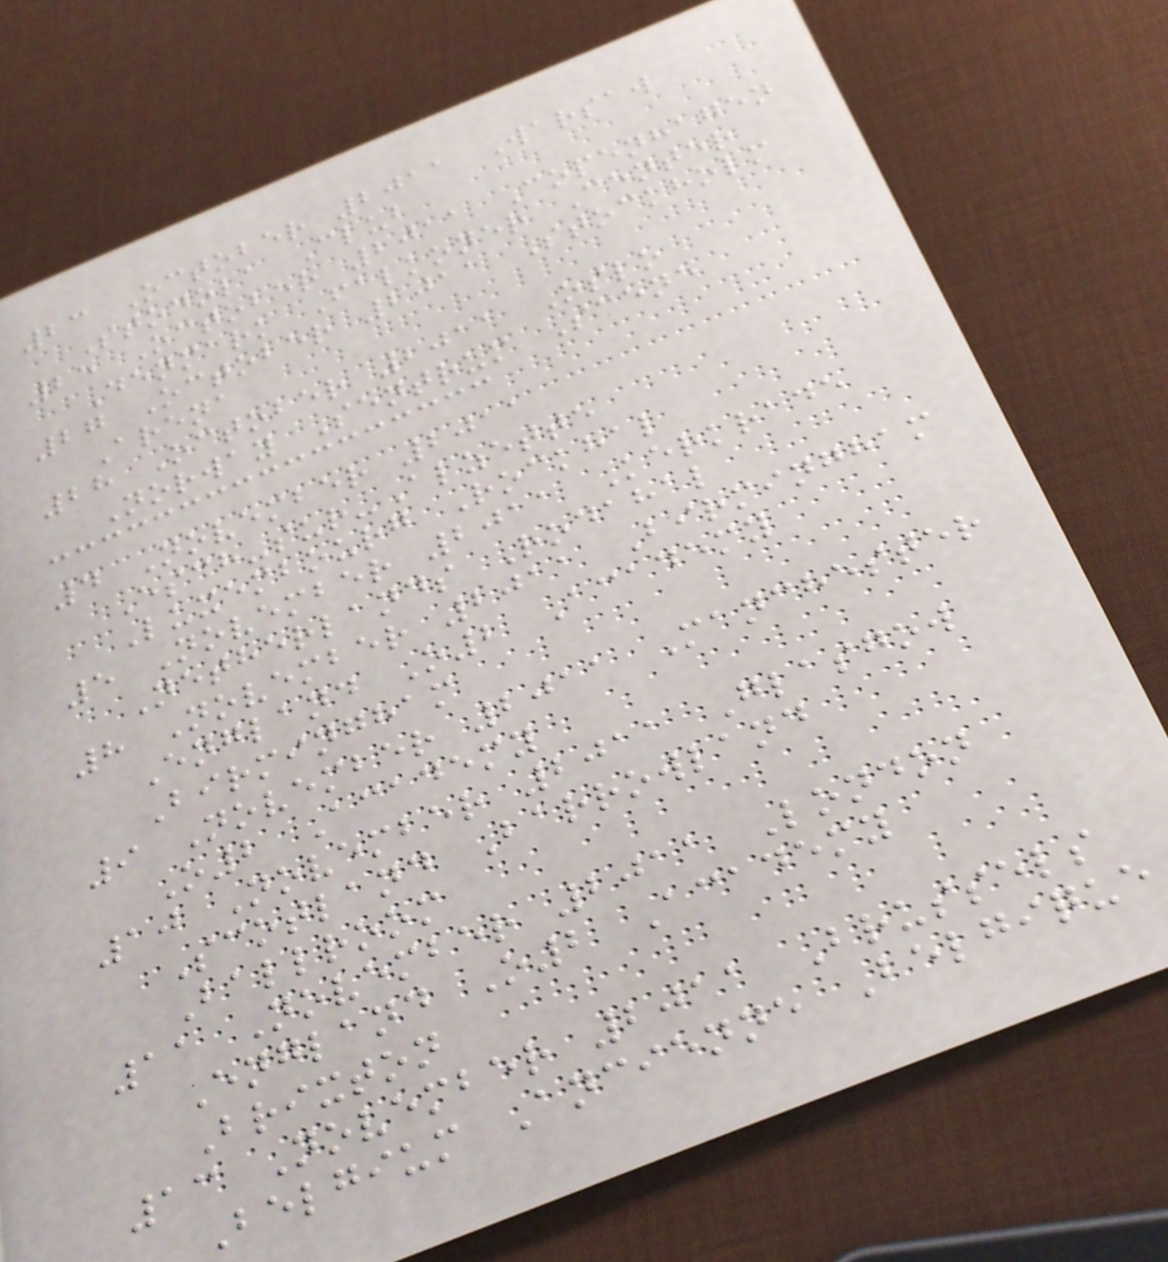23 October 2011 Warsaw
Stodola Club
25 October 2011 Copenhagen
Denmark Falkoner Center
27 October 2011 Stockholm
Arena
28 October 2011 Oslo
Norway Sentrum Scene
4 November 2011
Esch-sur-Alzette
Luxembourg Rockhal
5 November 2011 Kerkrade
Netherlands Rodahal
8 November 2011 Birmingham
England O2 Academy
Birmingham
9 November 2011 Manchester
O2 Academy
10 November 2011 Glasgow
Scotland Barrowland
Ballroom
11 November 2011 London
England O2 Academy
Brixton
13 November 2011 Brussels
Belgium Ancienne Belgique
